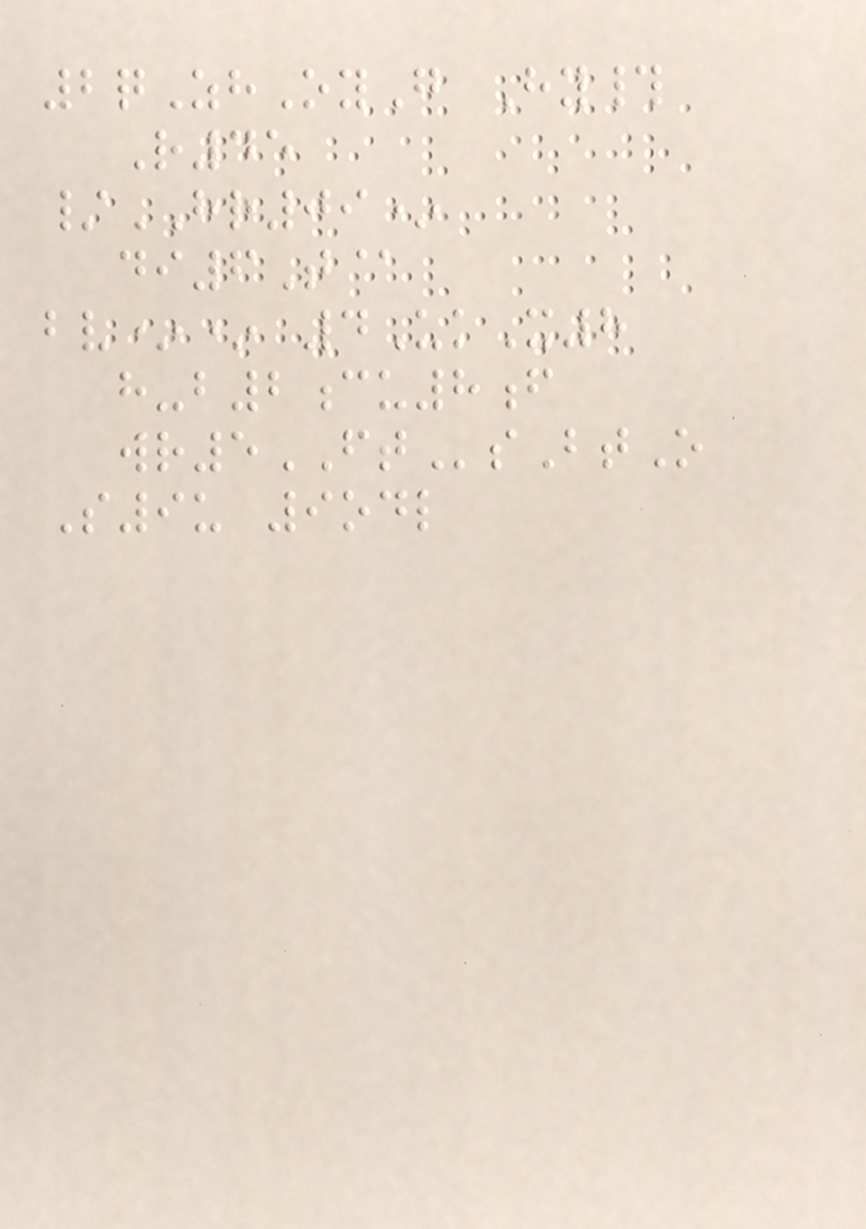2qZhOyG Hy#
R45
/HR09*
di6T@
bv** 4UkX8
h-b2cu8f
wr5FTsBtO
S9u 9odl
